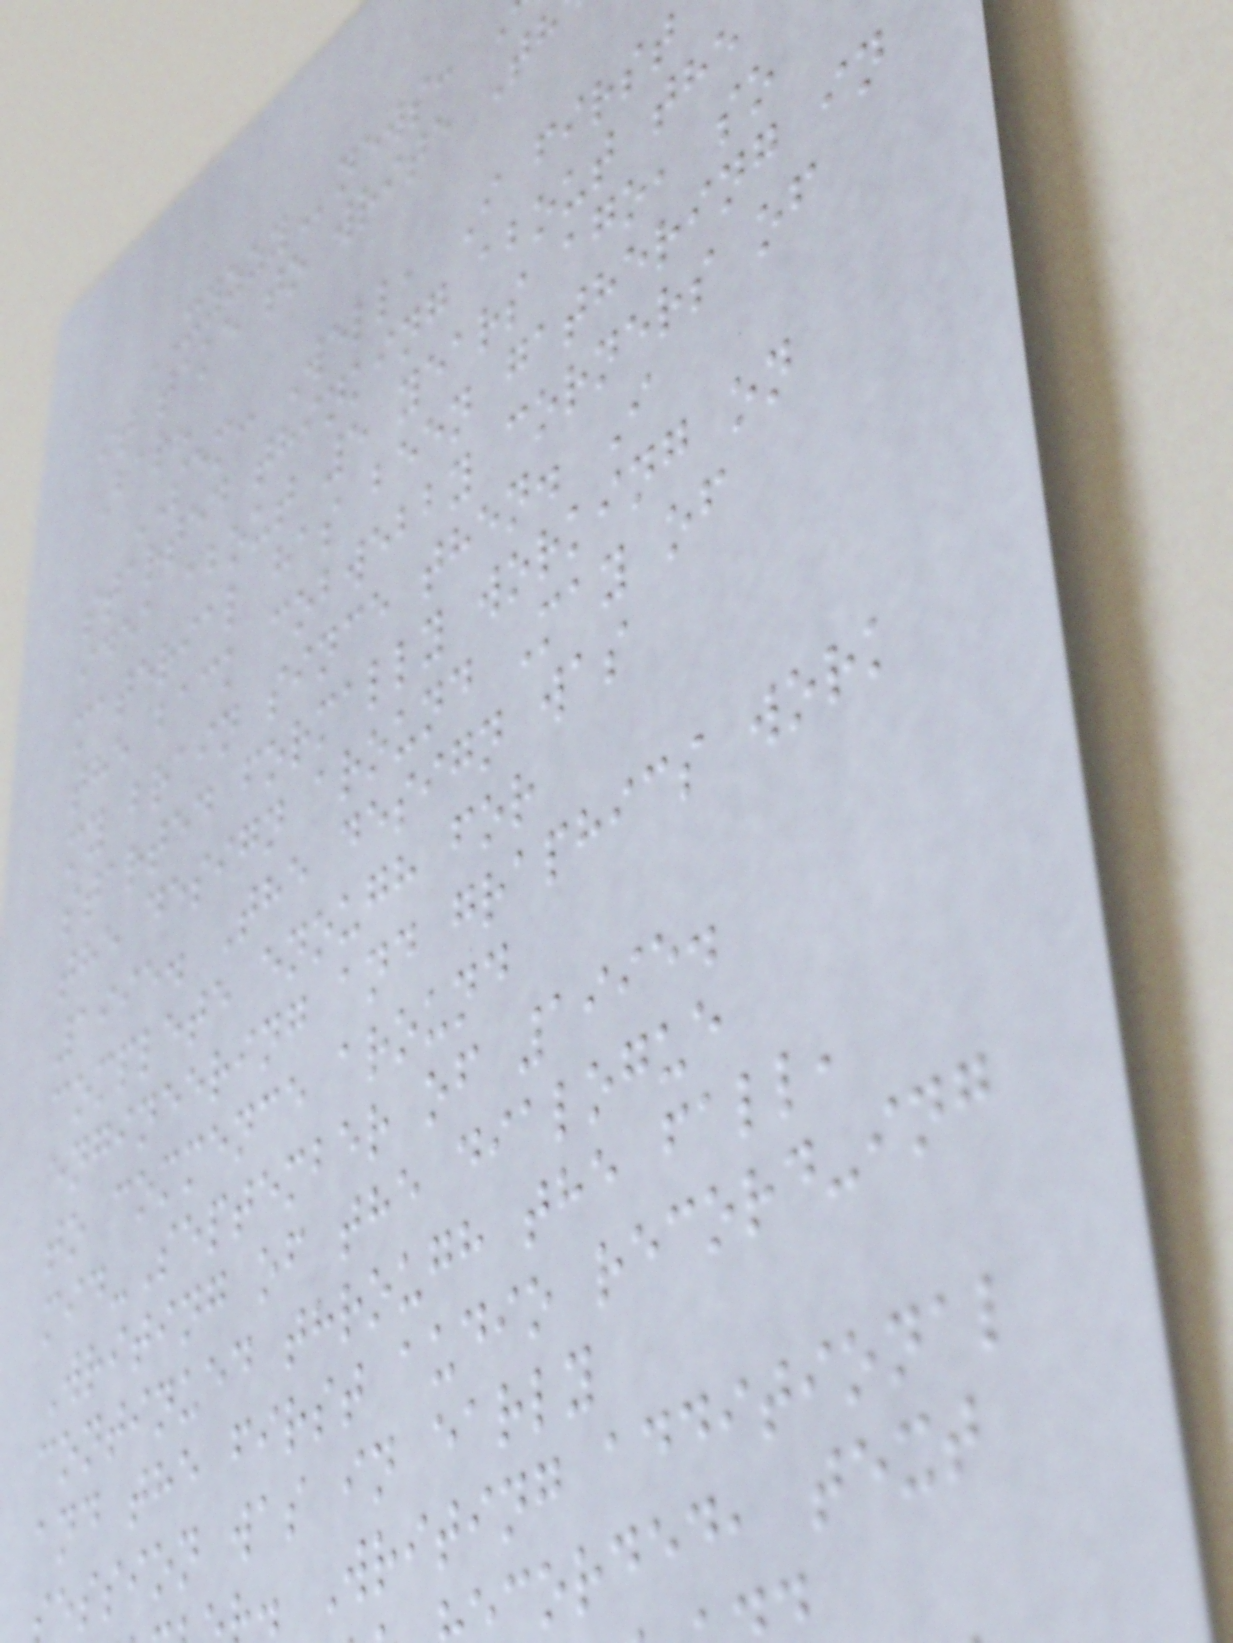XYZZYnews:
it take to write Th
Bar?
SEM: Well, I first
started thinking about the
idea about 5 years ago, so
material has been gathering in
the back cobwebby corners of
my brain since then. I
started formally working on
the design around May of
1995. The design was
complete enough for
engineering and graphics work
to commence around
mid-September of 1995.
Writing of the dialogue
continued through the fall,
and the first audio record-ing
ession was in early
. Writing additional
corded, text
